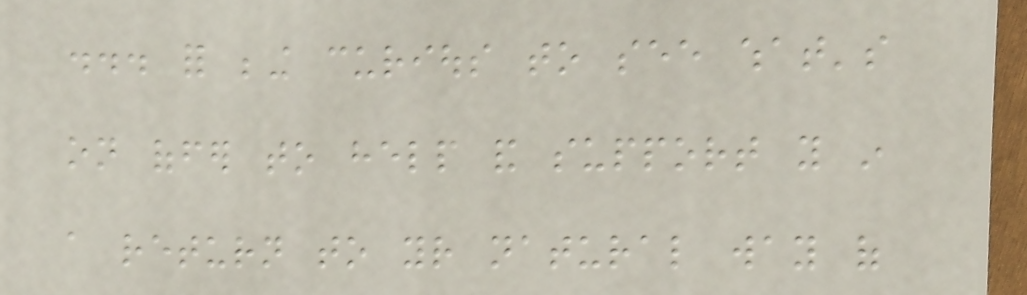... for being curious to see what's
on offer to help and support you in
a return to your natural way of
